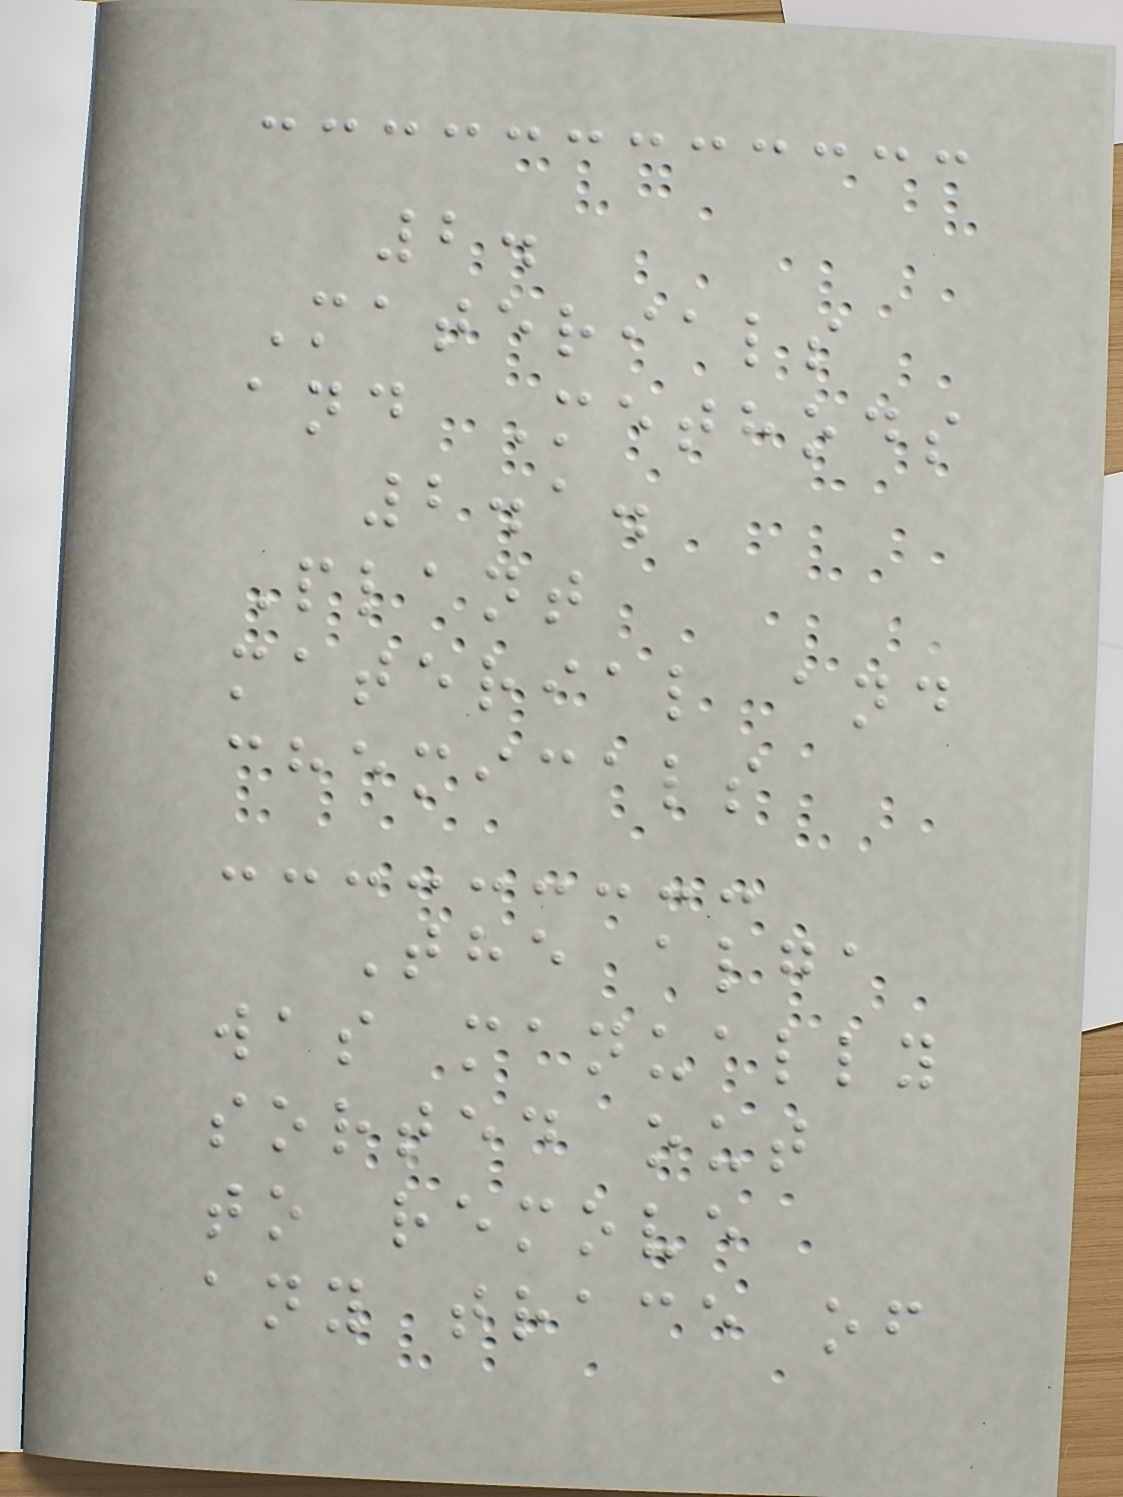2.
Materials
and Methods
2.1.
Plant
material and
chemicals
The alga
was manually
sorted out
to remove
any trace of
